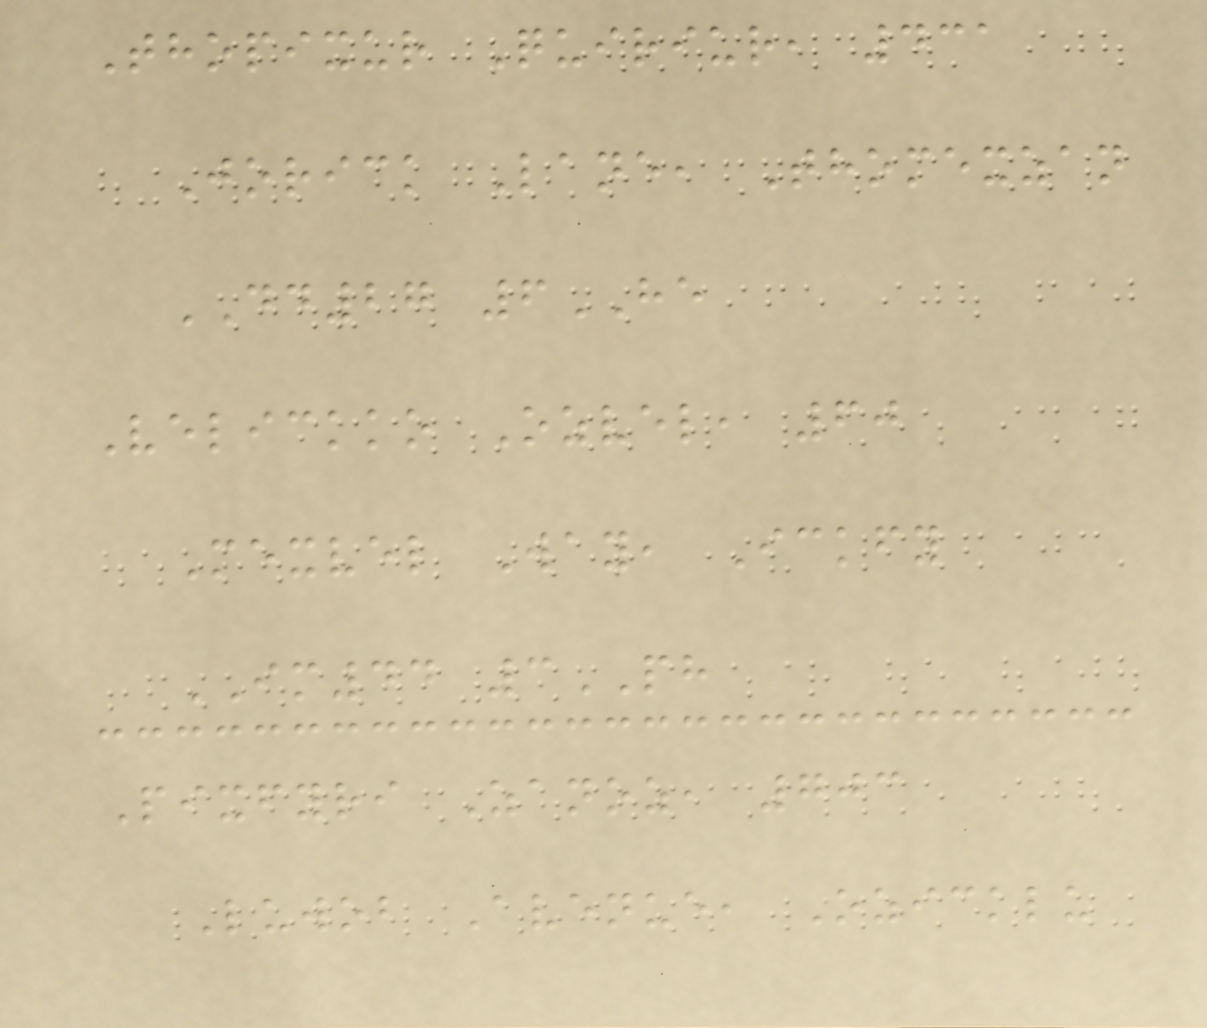Thopixur Quiriur, 431
Jorick Lane, Thomexzan
DD27 6HE
Velickko Ozvel, 60
Mexvel Way, Ickfy
IM44 3PH
Pixfyri Zanoz, 703
Luwob Avenue, Ozicklu
